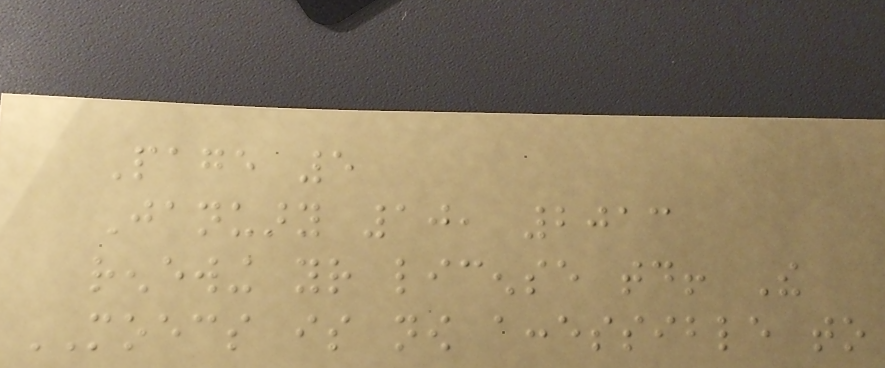Page 5
January 10, 2013
renewing your license today! The
MOECS is now accessible to
